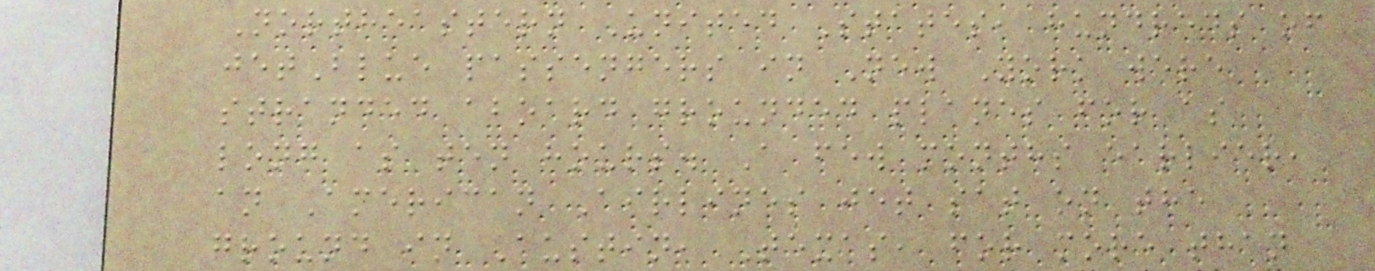Northeastern United States, hundreds of
jetBlue passengers in New York were
stranded aboard grounded planes for as
long as ten hours. A few months earlier,
an American Airlines jet sat on the
ground in Austin, Texas, for more than
